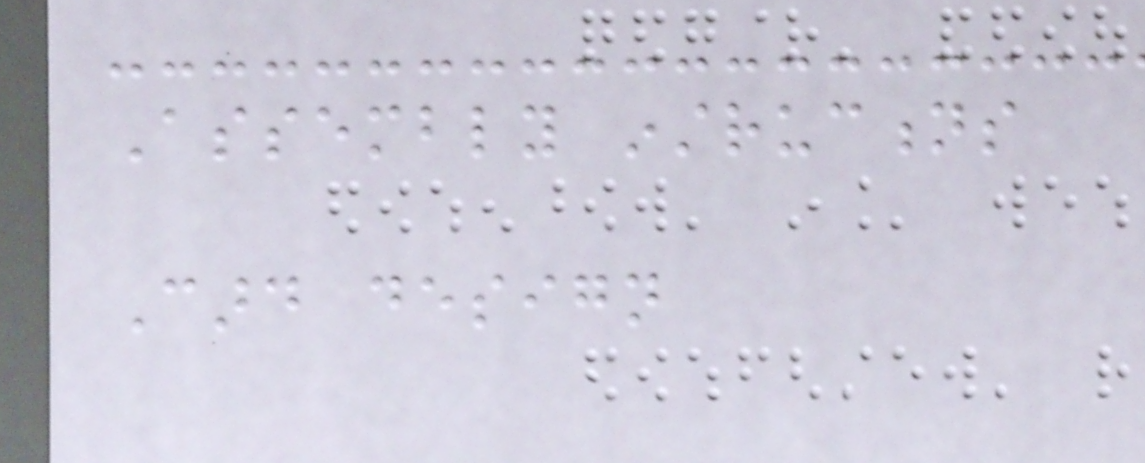Assembly instructions
Card design
